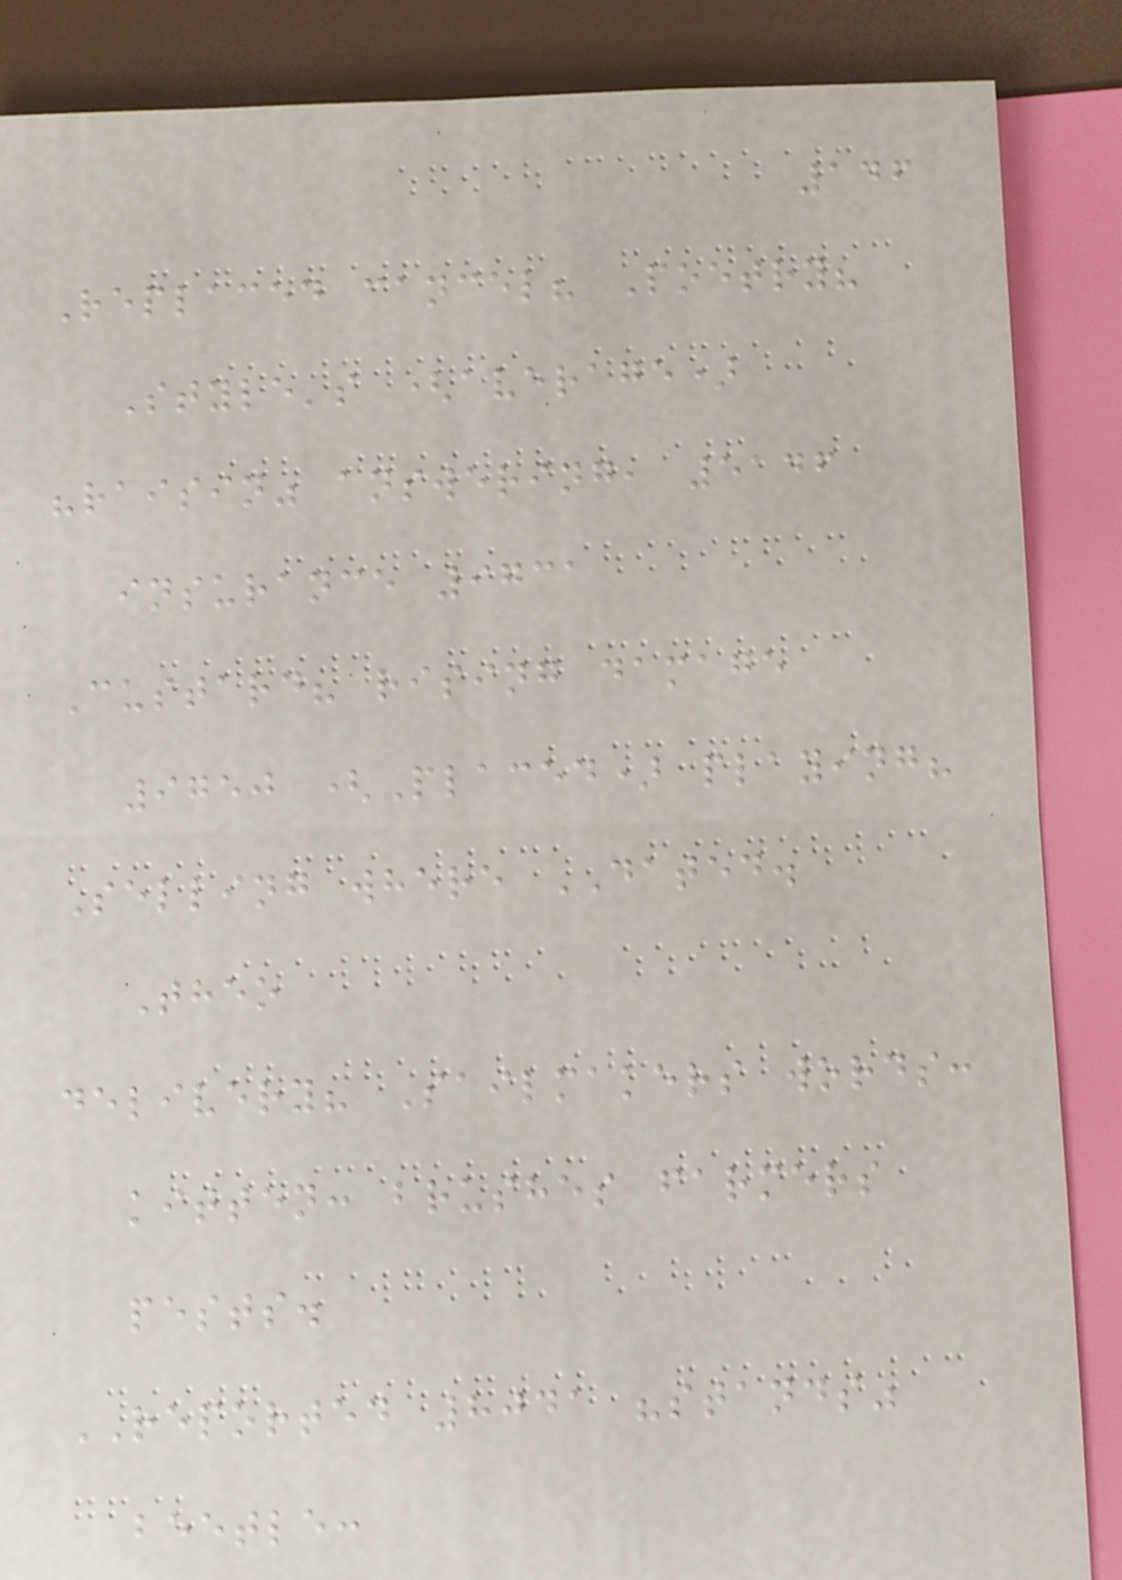146
Replaced cancel? Poetry?
Style's (average)
"raisin" answering, 5146
insurance 9731
Custard? rising damage
9750 (Placed) playing?
Selling where DATED.
Theo
delivery? Sailmakers words:
kitten: brushes farmers
pests.
REPORTED 8041 "stands"
beetle:
